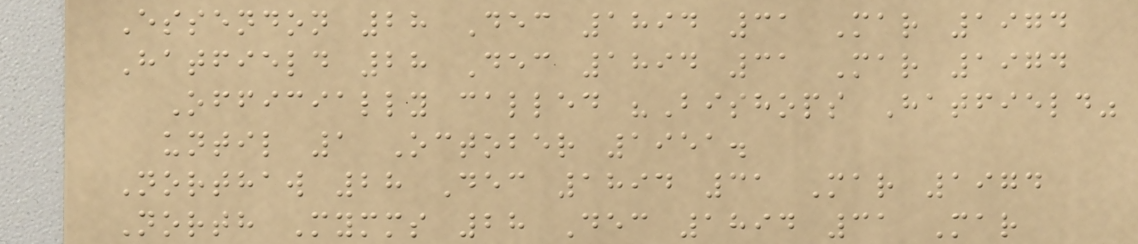Essendon 28 Dec 1894 31 Mar 1974
Hatfield 28 Dec 1894 31 Mar 1974
Officially called "Bishops Hatfield"
until 1 October 1951.
Northaw 28 Dec 1894 31 Mar 1974
North Mymms 28 Dec 1894 31 Mar
